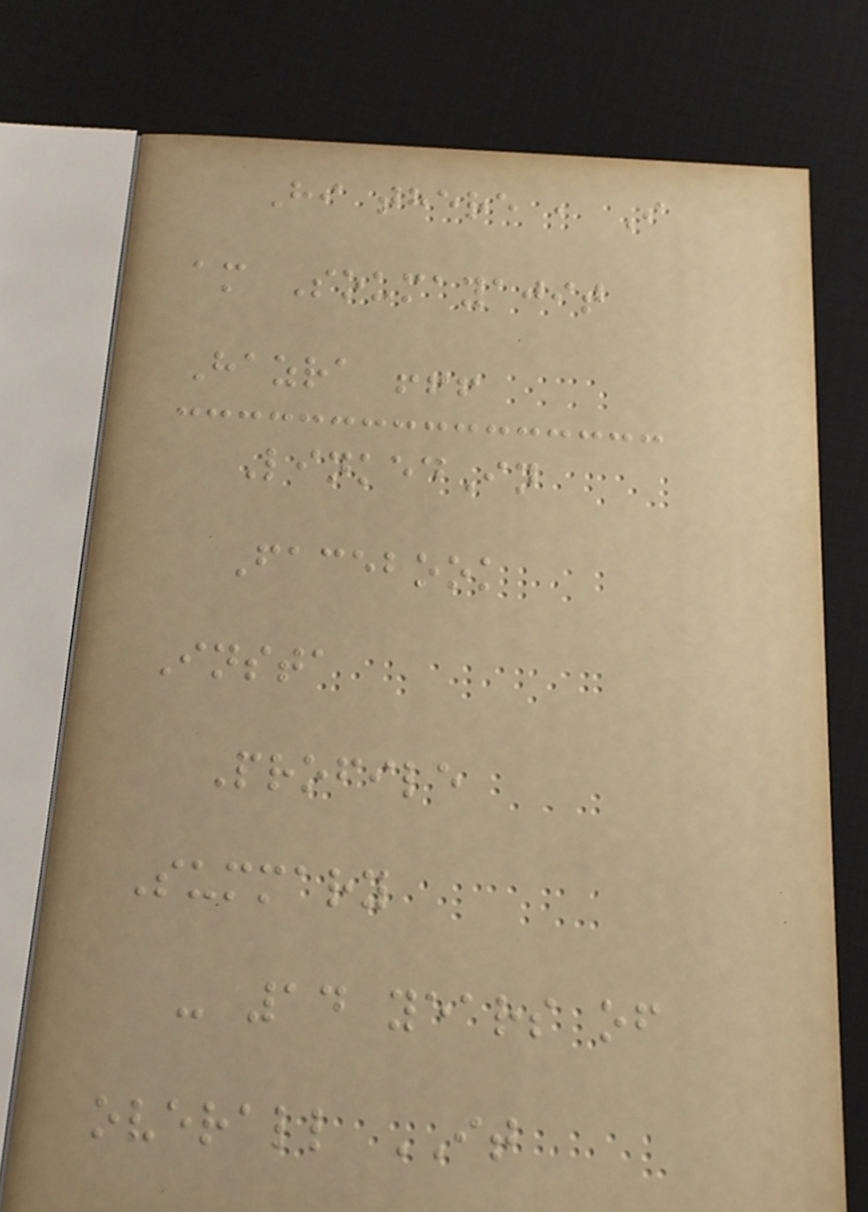Hi there , I
am Soumayajit
Hazra !!!
LinkedIn
Facebook
Insta
Profile
Summary
- 14 years of
overall IT
